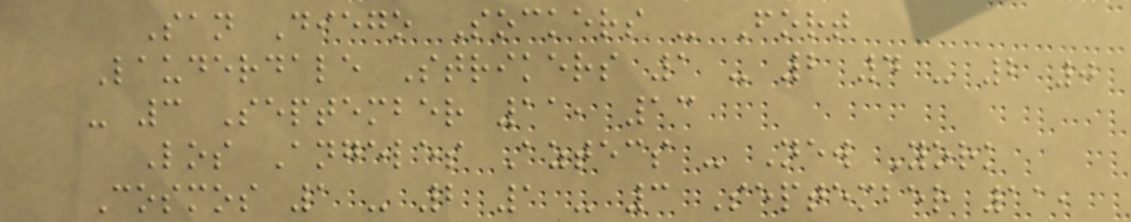San Diego Sockers - Fort
Lauderdale Strikers 1 - 2 4 - 2 0
- 3 September 11, 13
Los Angeles Aztecs - New York
Cosmos 1 - 2 1 - 3 September 11,
